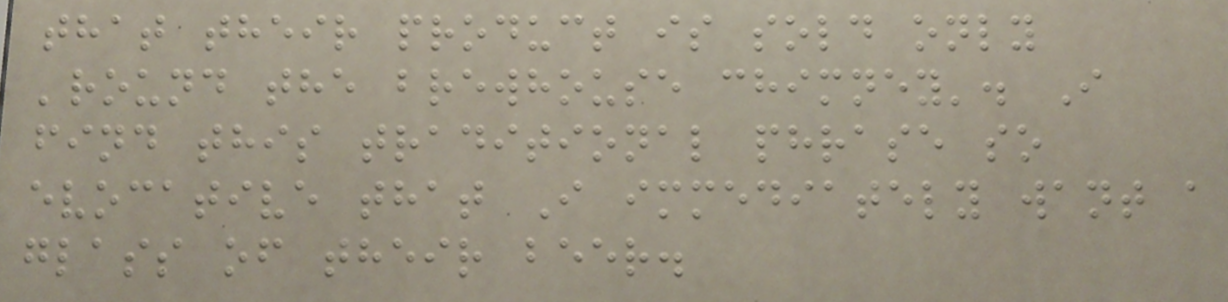that their product is sold only
'round the brewhouse chimney'. I
find this traditional phrase so
evocative that I immediately want a
glass of their beer.
